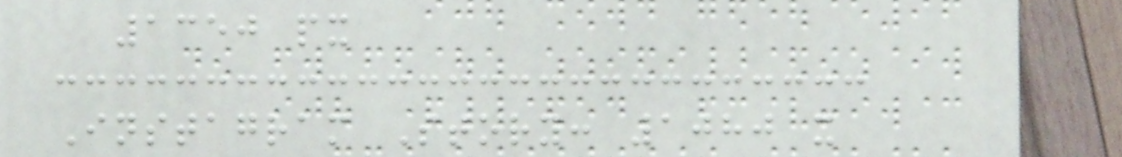1350 px
Instagram Story: 1080 x
